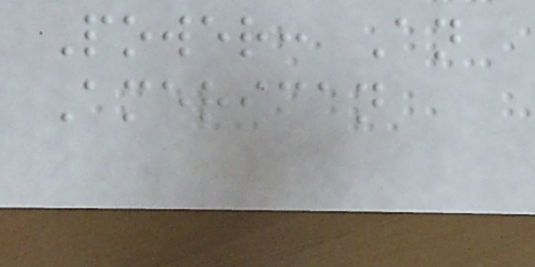Power: An
American
